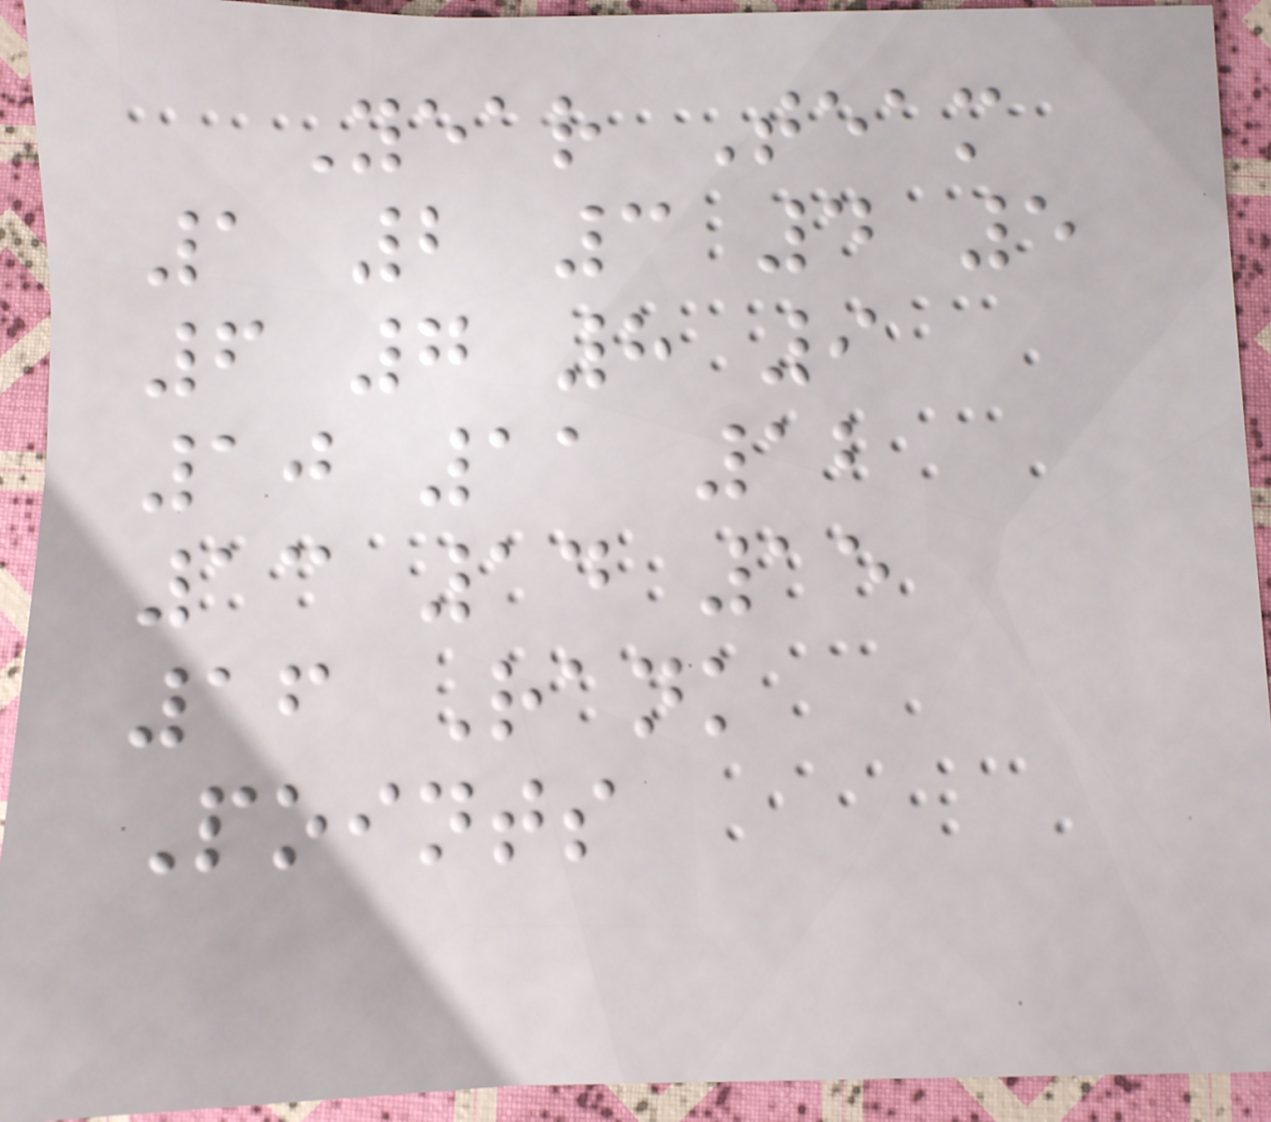Year Team
1 2 3 4 5
6 7 8 9
10 11 12
13 14 15
16 Rank
Points
